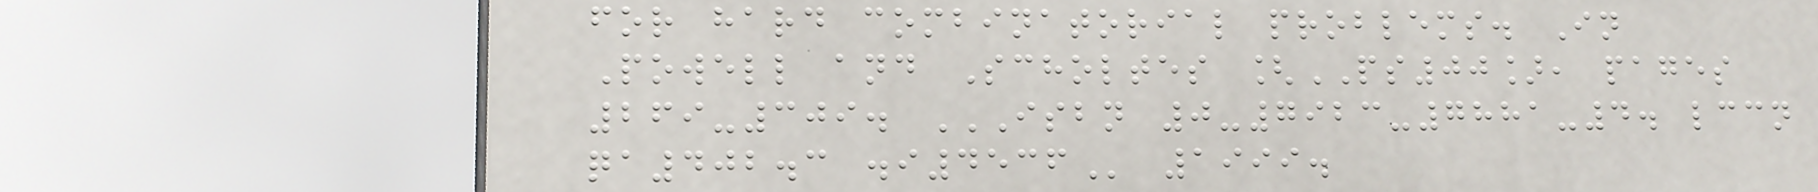for hard combinatorial problems. In
Powell and Scholtes [PS00], pages
269-309. ISBN 0-7923-7881-4. LCCN
QA402.3 .I4536 1999.
